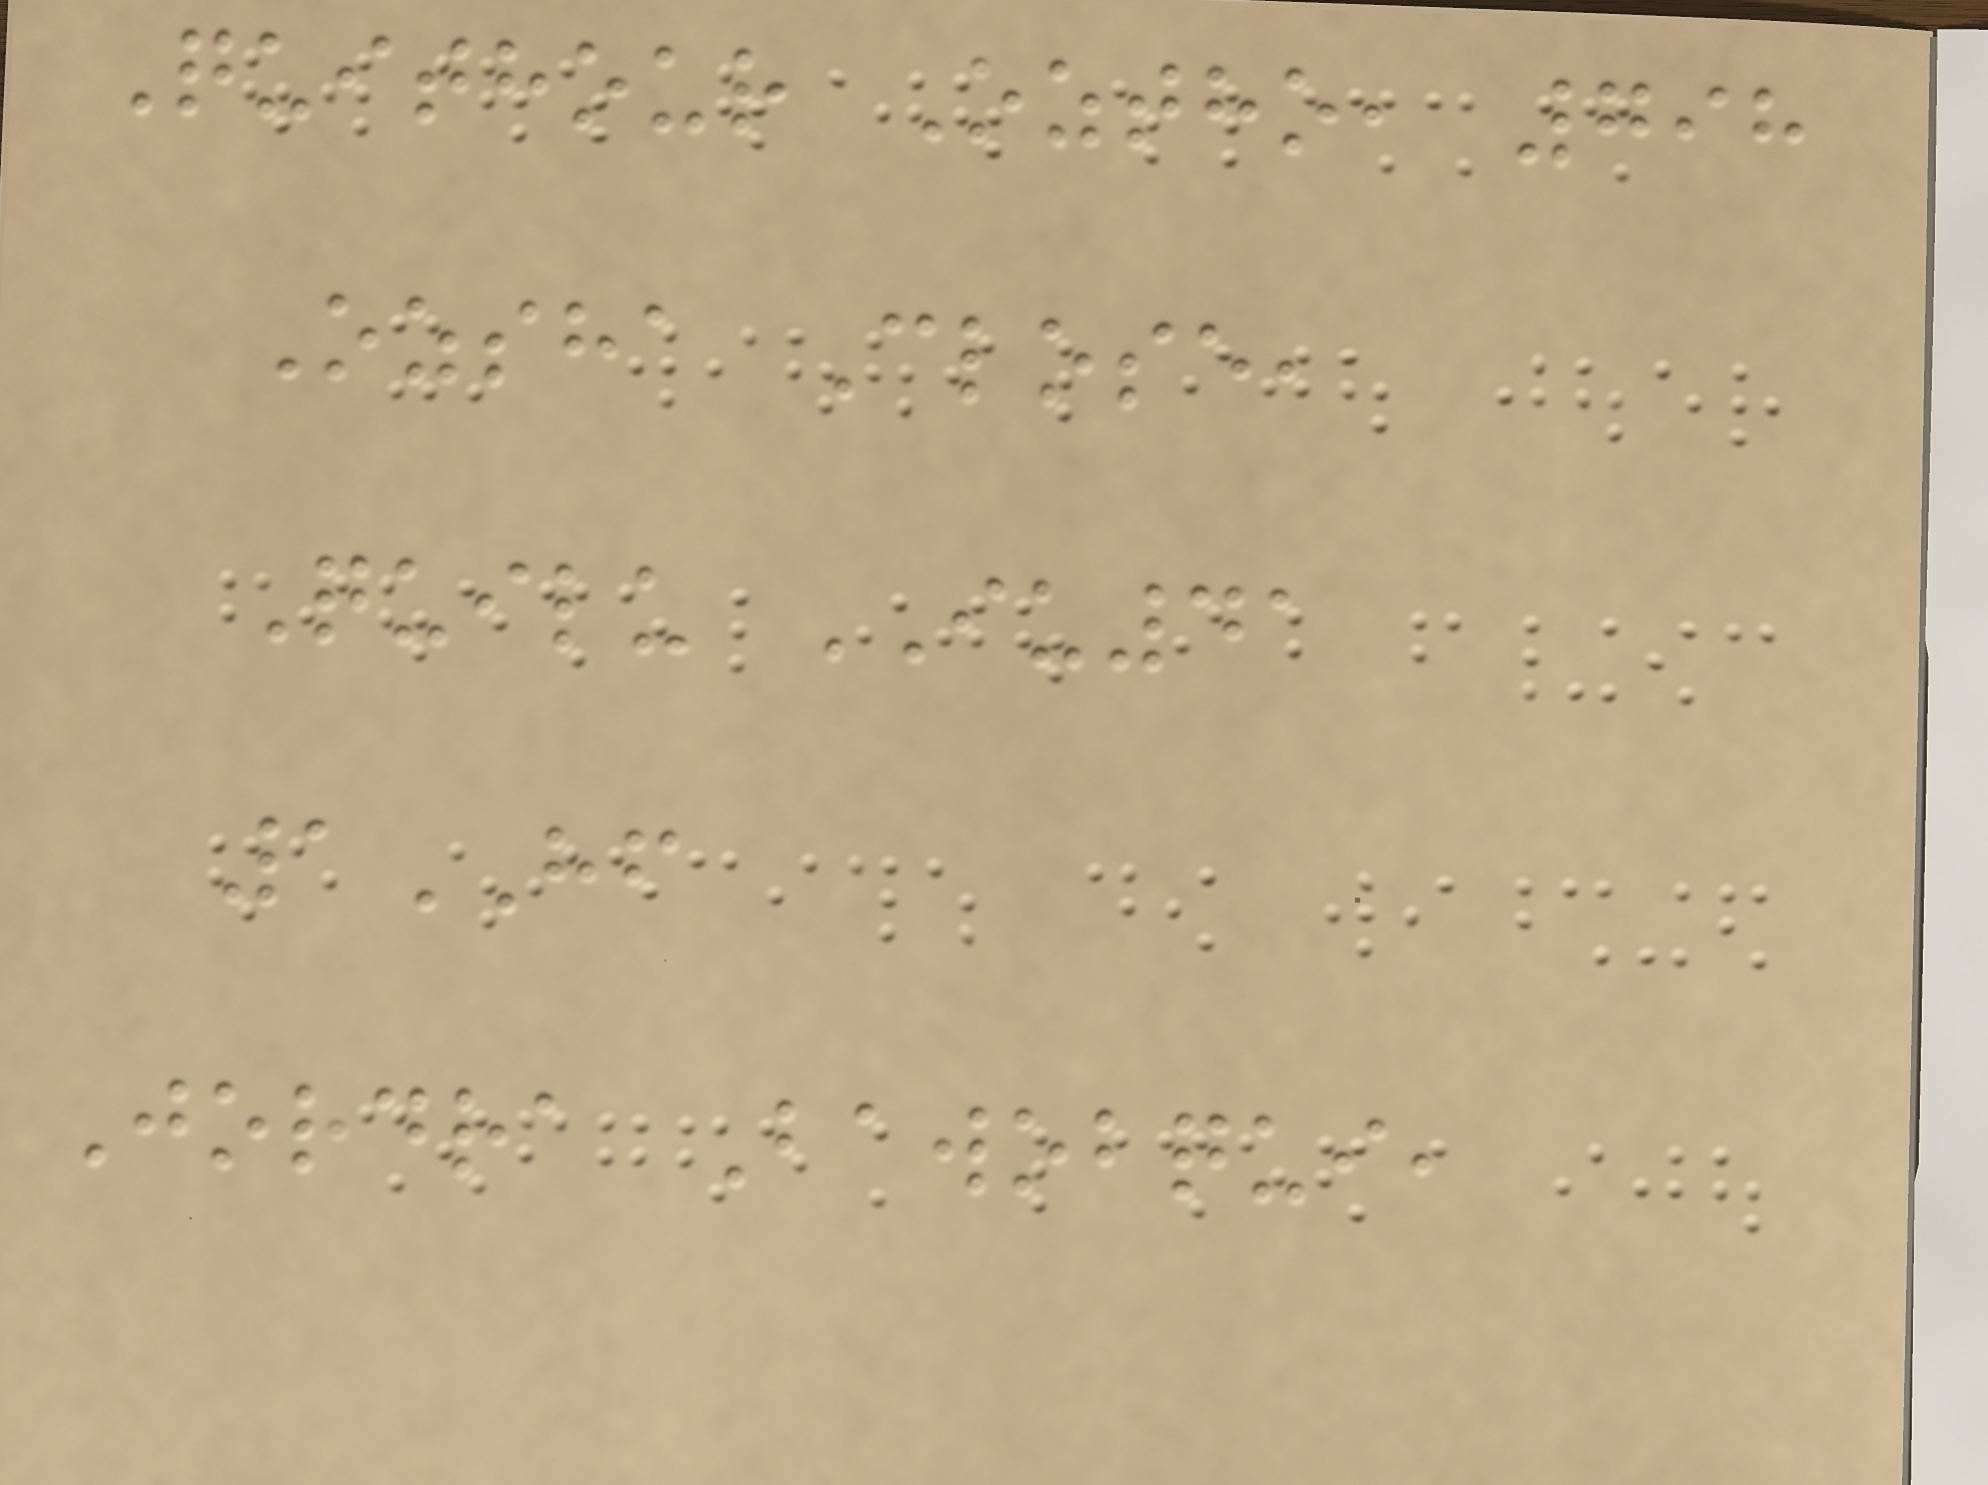Quithour Oztho, 798
Ozsha Close,
Quilu IU41
1HF
Jordra Bawobqui,
